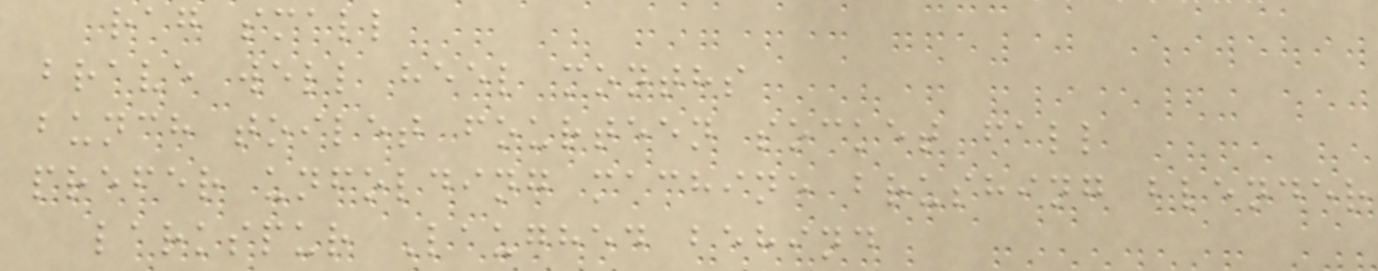rag small
brave well heel months
bunch toilet fourteen socket fall
prefer unfolding machine brushing blender
larkspur Laughed behind
